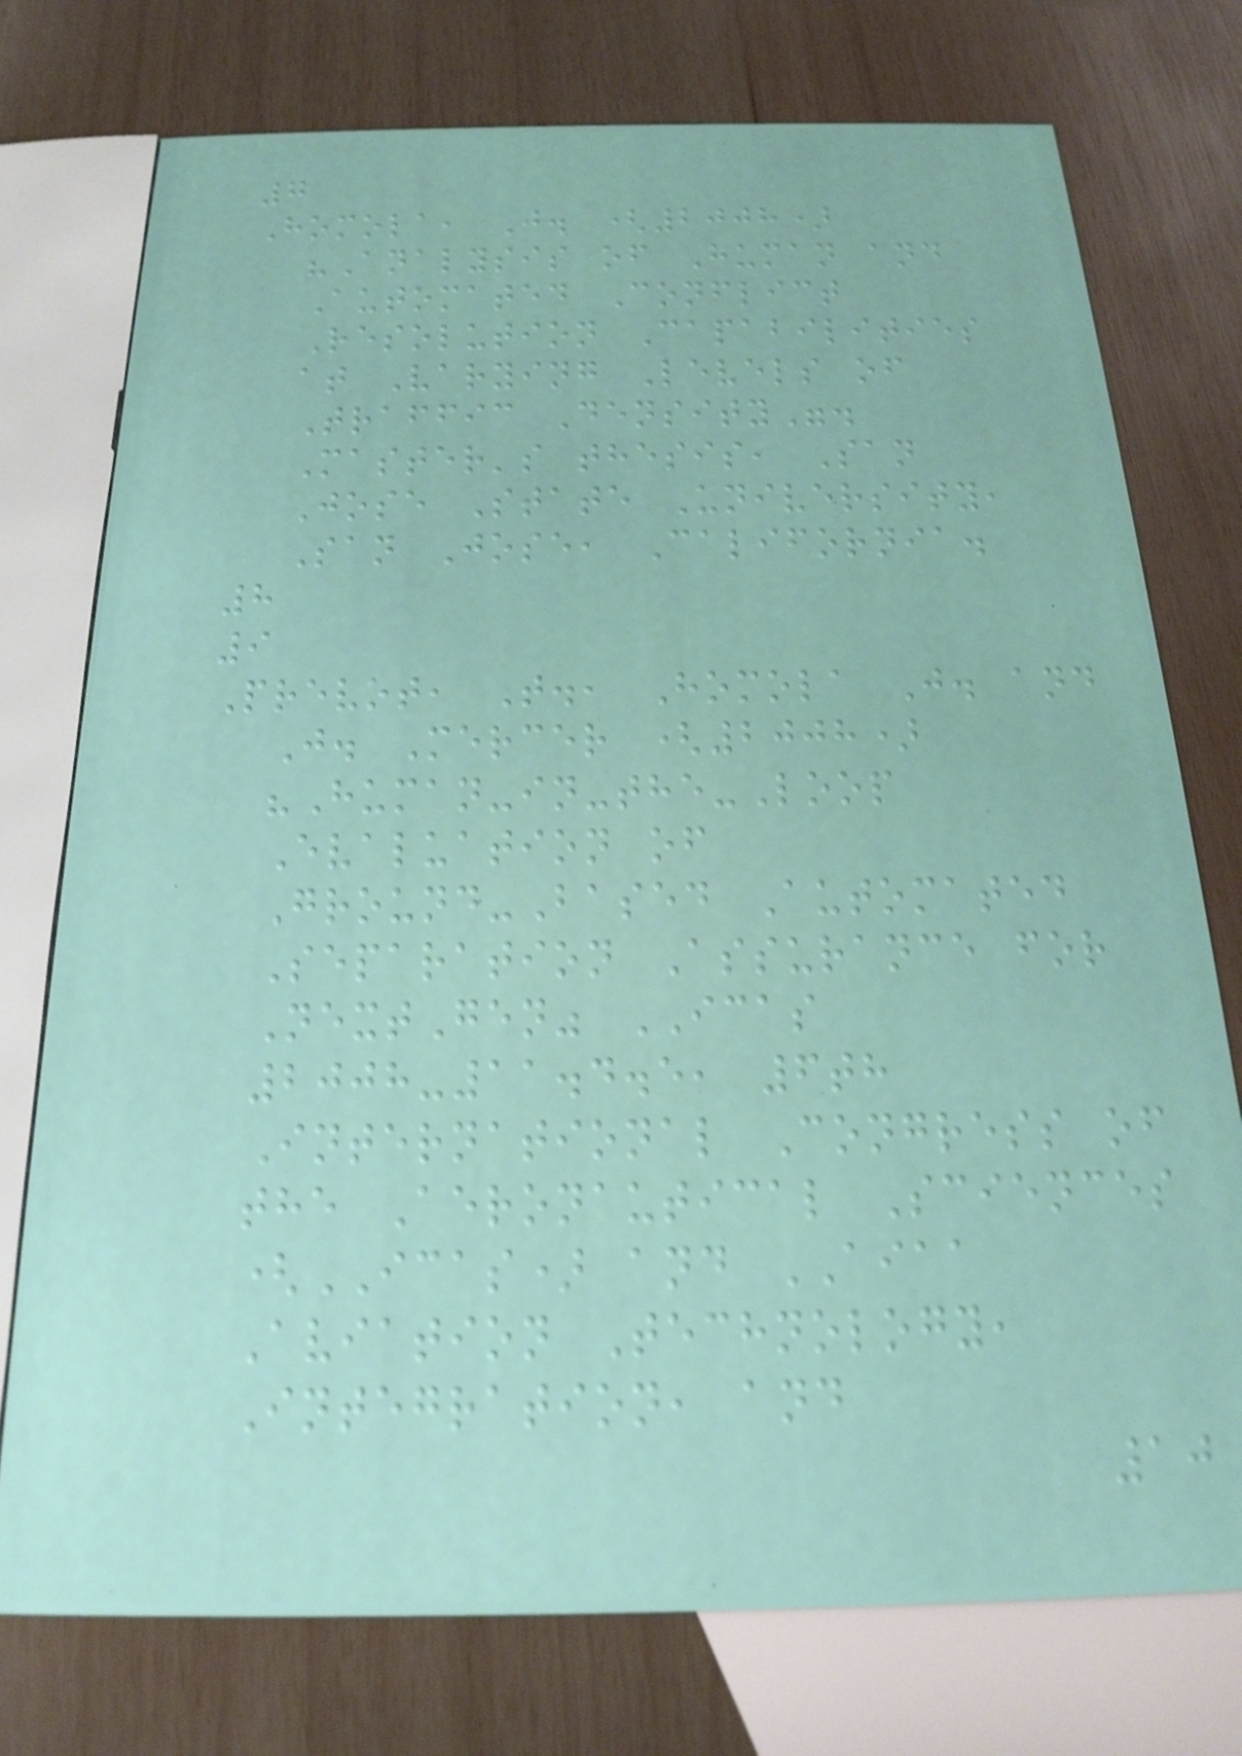7
Homola, J. (2008)
"Analysis of Human and
Automated Conflict
Resolution Capabilities
at Varying Levels of
Traffic Density".
Master's thesis, San
Jose State University,
San Jose, California.
8
9
Prevot, T., Homola J. and
J. Mercer (2008)
"Human-in-the-Loop
Evaluation of
Ground-Based Automated
Separation Assurance for
NextGen" ICAS
2008-11.4.5, 6th
International Congress of
the Aeronautical Sciences
(ICAS) and AIAA
Aviation Technology,
Integration, and
10
